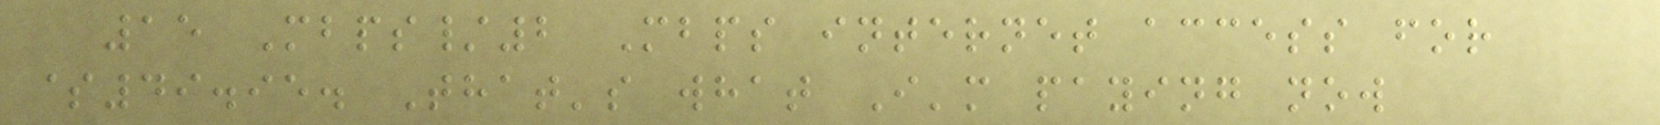15 Mbps/2 Mbps internet access for
$49.95. That's what I'm paying now
